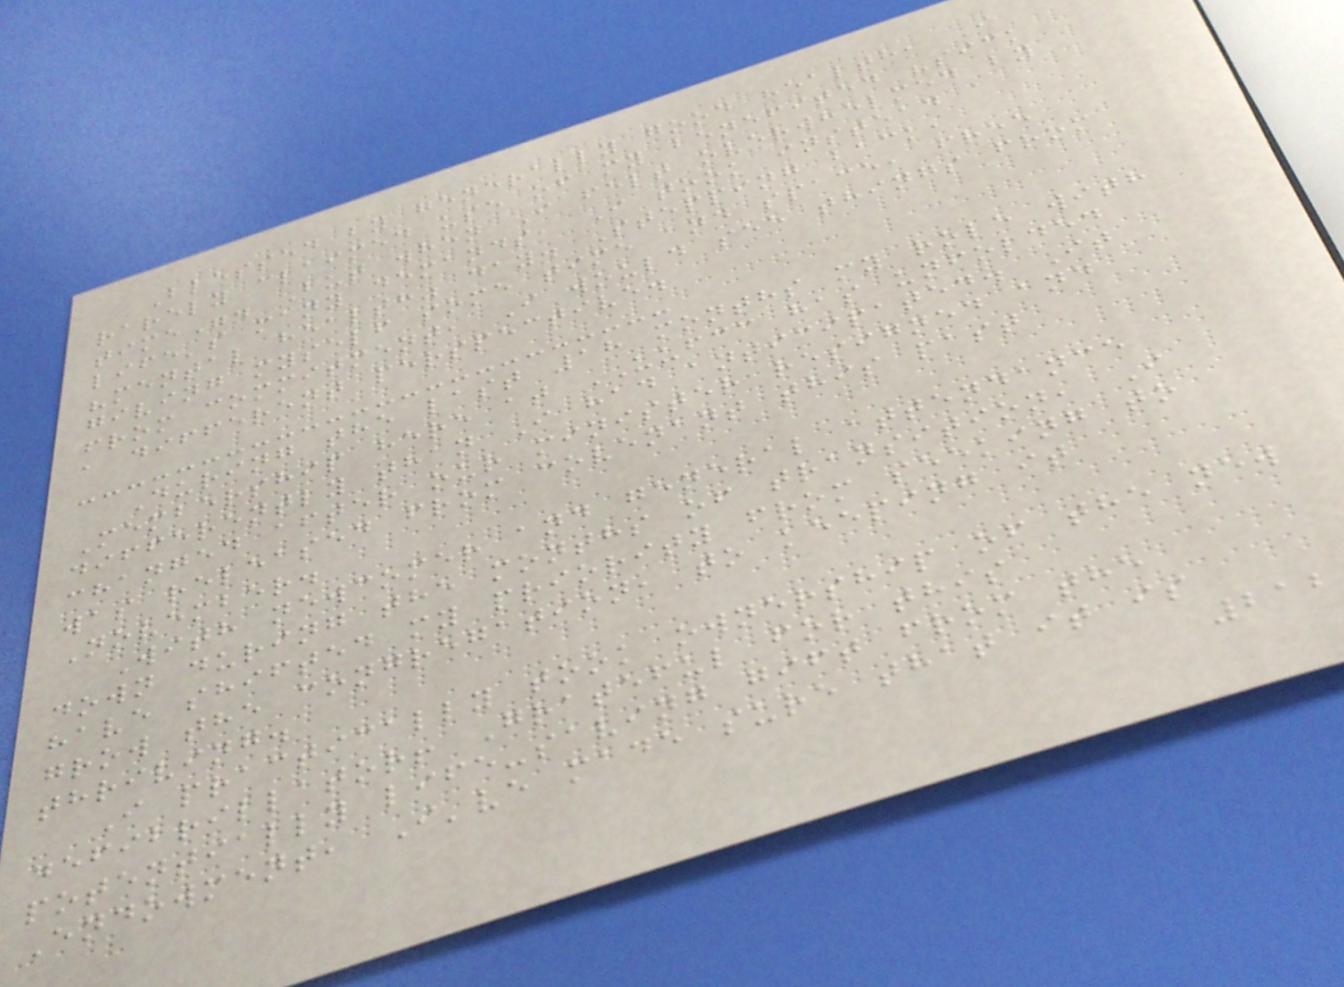Blessed by generally good health, I
rarely claimed use of my benefited "sick
time". But when I felt overwhelmed by
life's many demands, I took instead a
"mental health" day. Stepping back,
giving myself some time and space, free
from commitment, I would see things from
a different perspective.
During the last 18 months my role with
Membership here at UUFCC has unfolded
differently than I had anticipated. It
changed after our minister resigned and
was released from covenant this past
November.
With newcomer and general attendance
down during the months of transition, I
have shifted my priority from seeking to
grow the congregation, to keeping it
thriving.
I practically took ownership of the new
defibrillator! Grateful for this
potentially life-saving gift from the
Endowment, I've made sure that it is
212
